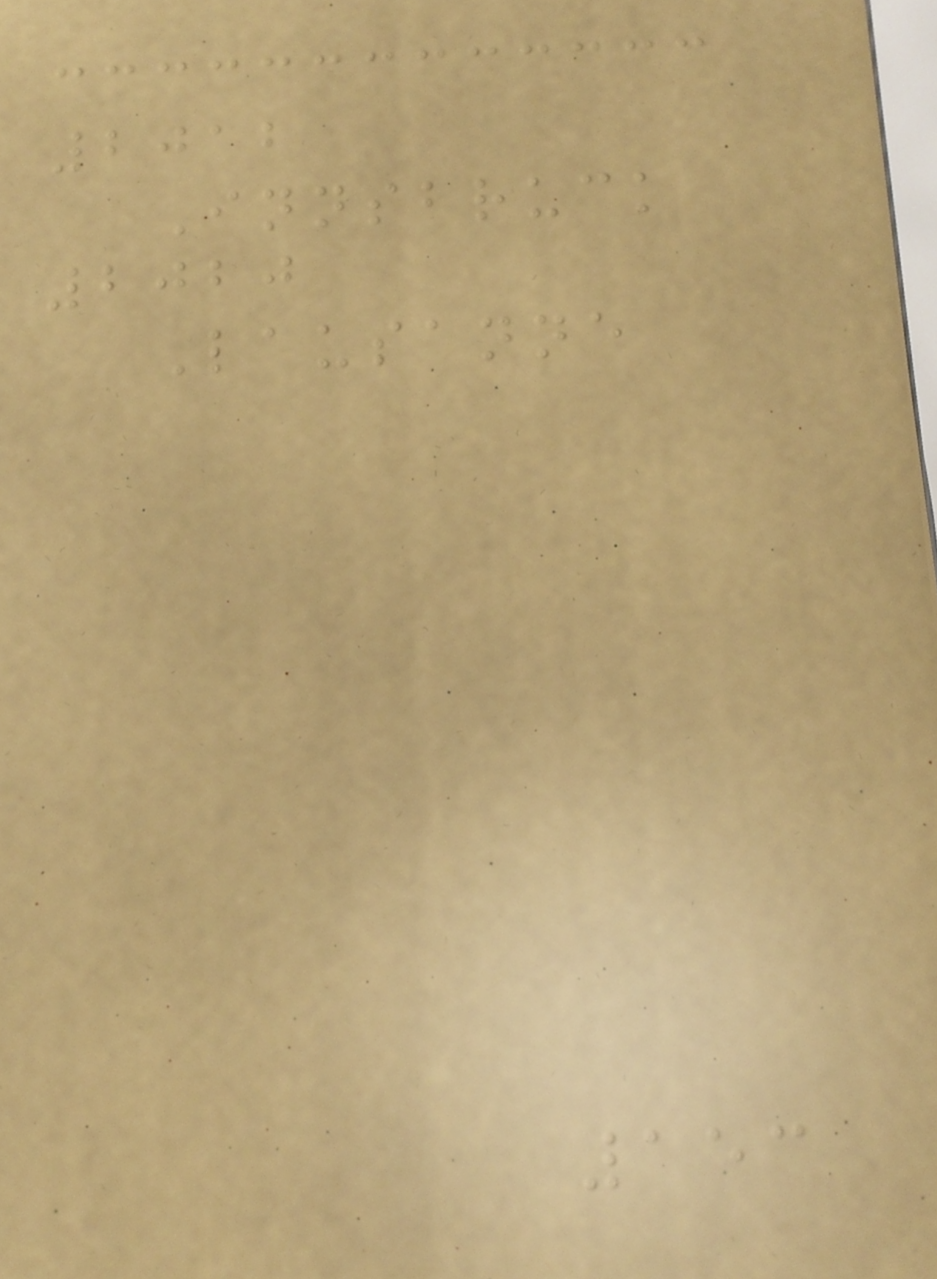2012
Innsbruck
2020
Lausanne
153
